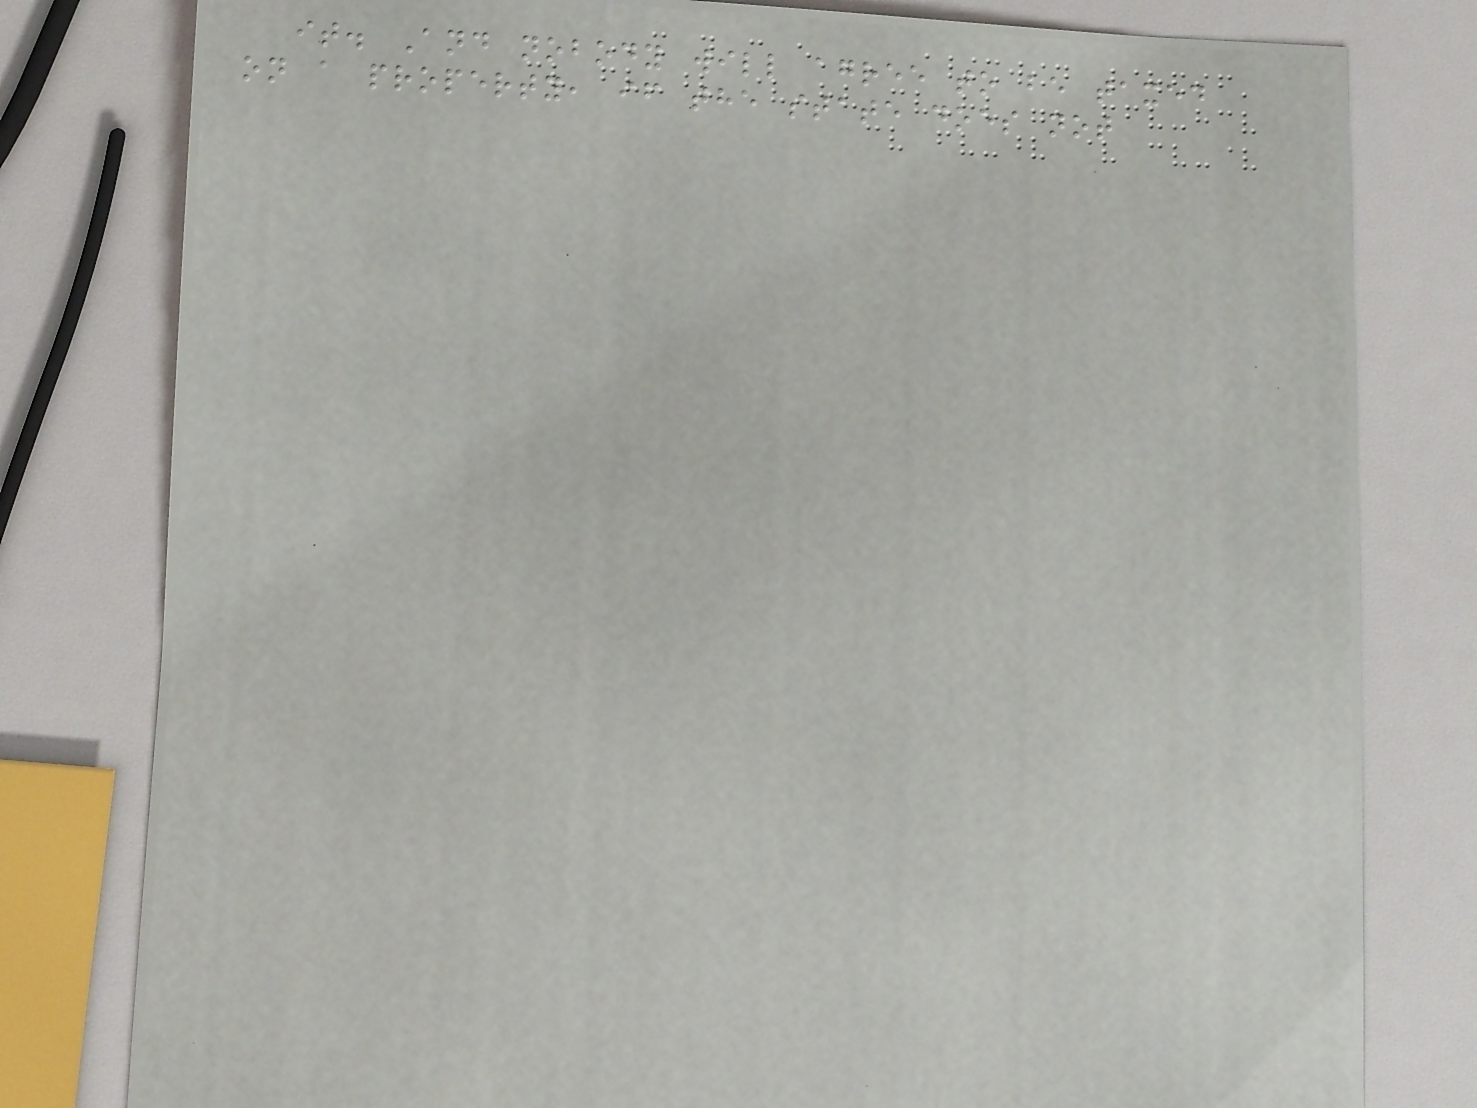it. And nobody will agree to be taxed
on a property, if the state does not
